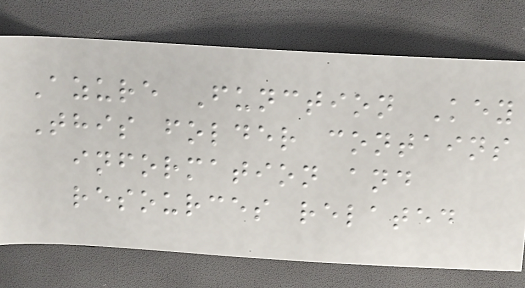Azure Function Key
This folder contains
information and
resources related
